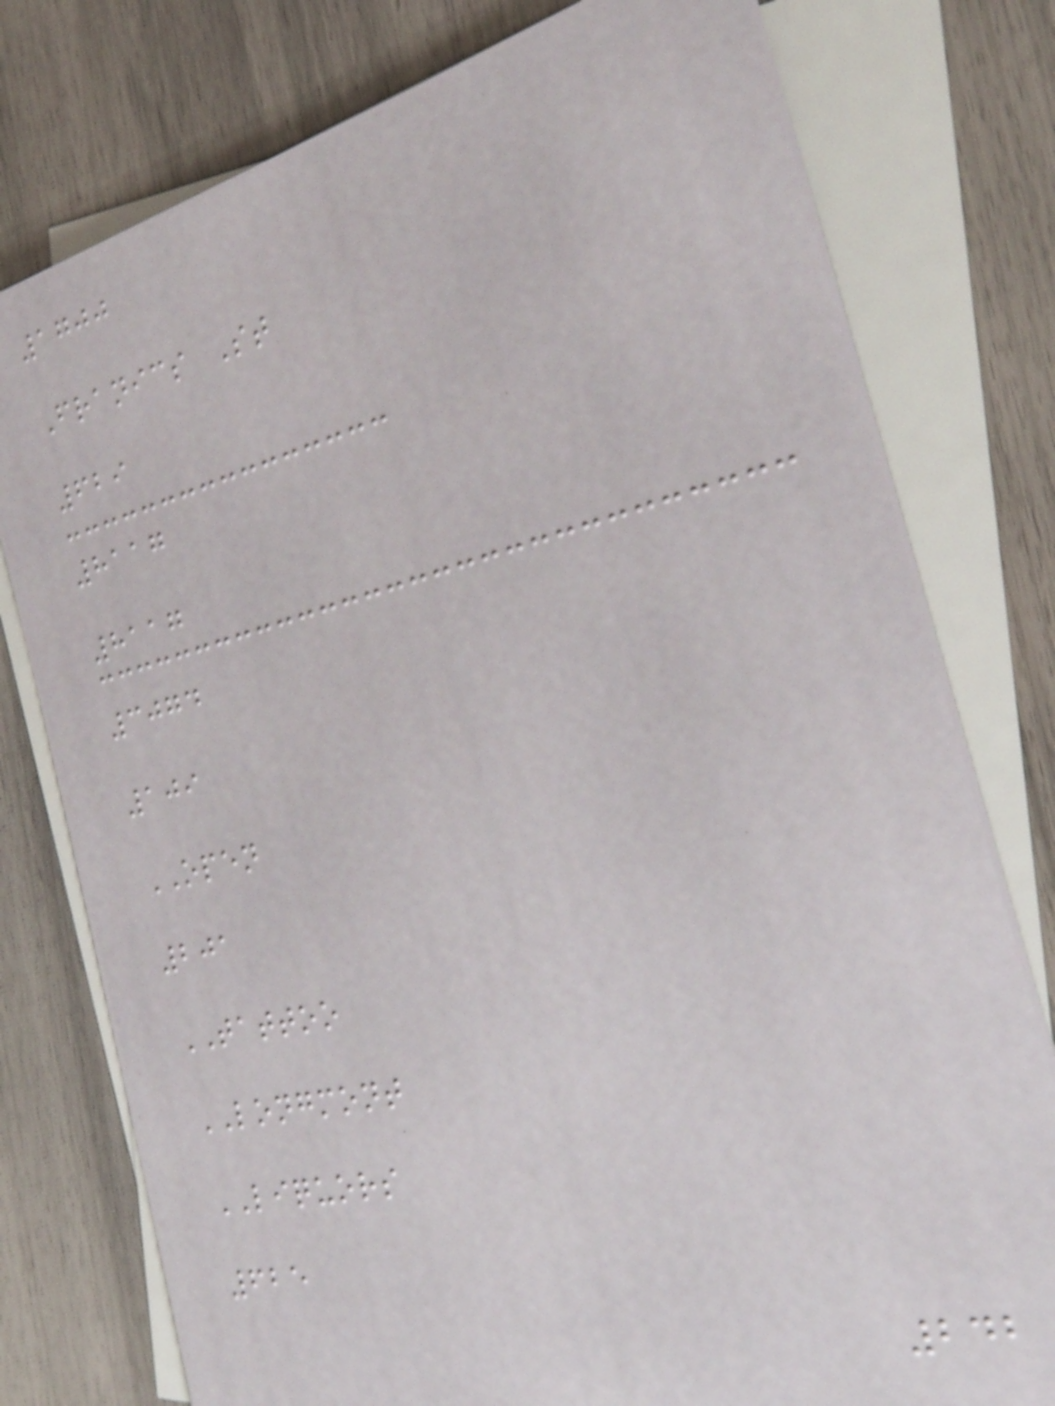1700
Franics St
629
8117
8117
3074
109
OPEN
201
TATTOO
LONGMONT
LIQUORS
625
242
